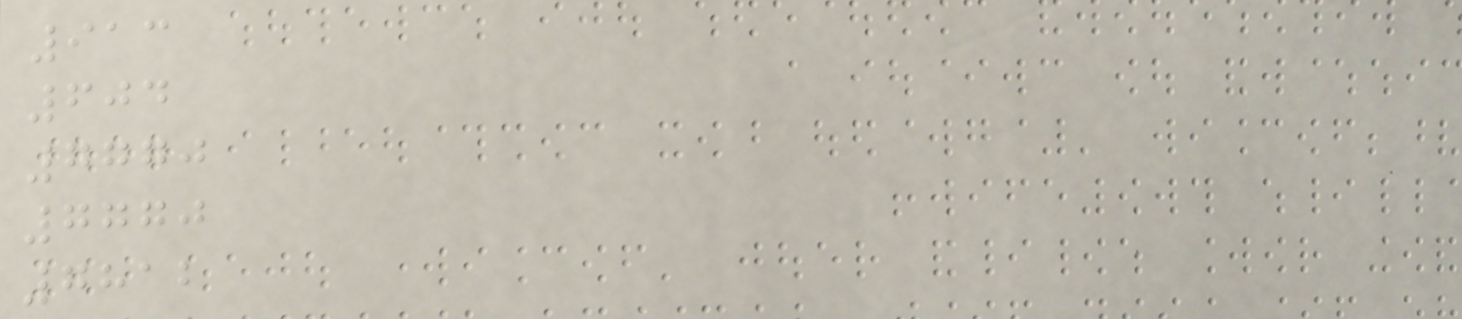913
604
7770
7770
7812
